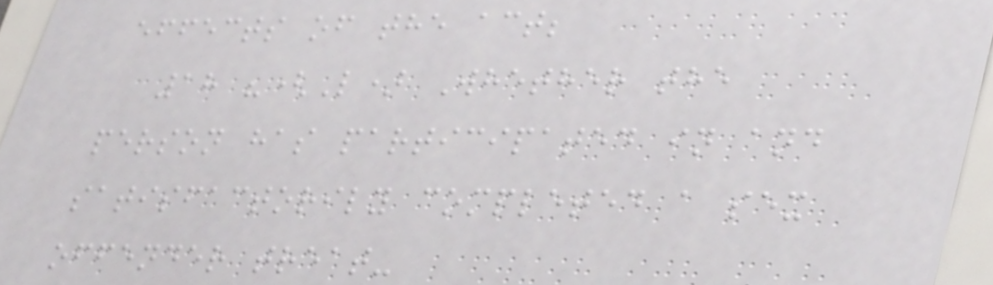effects of the act;
18 "(L) Whether the
person has participated in and
satisfactorily completed a sex
offender treat-
